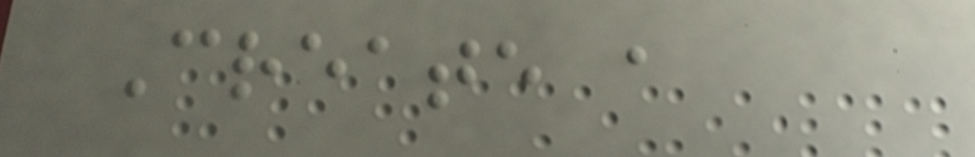Create a
